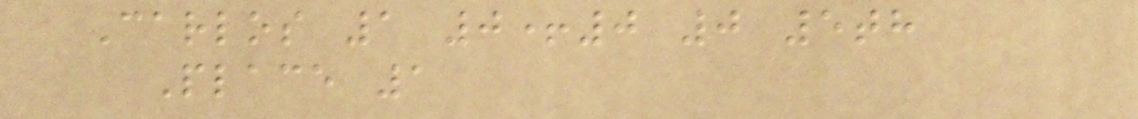Carlos 1 0+0 0 5th
Place 1
